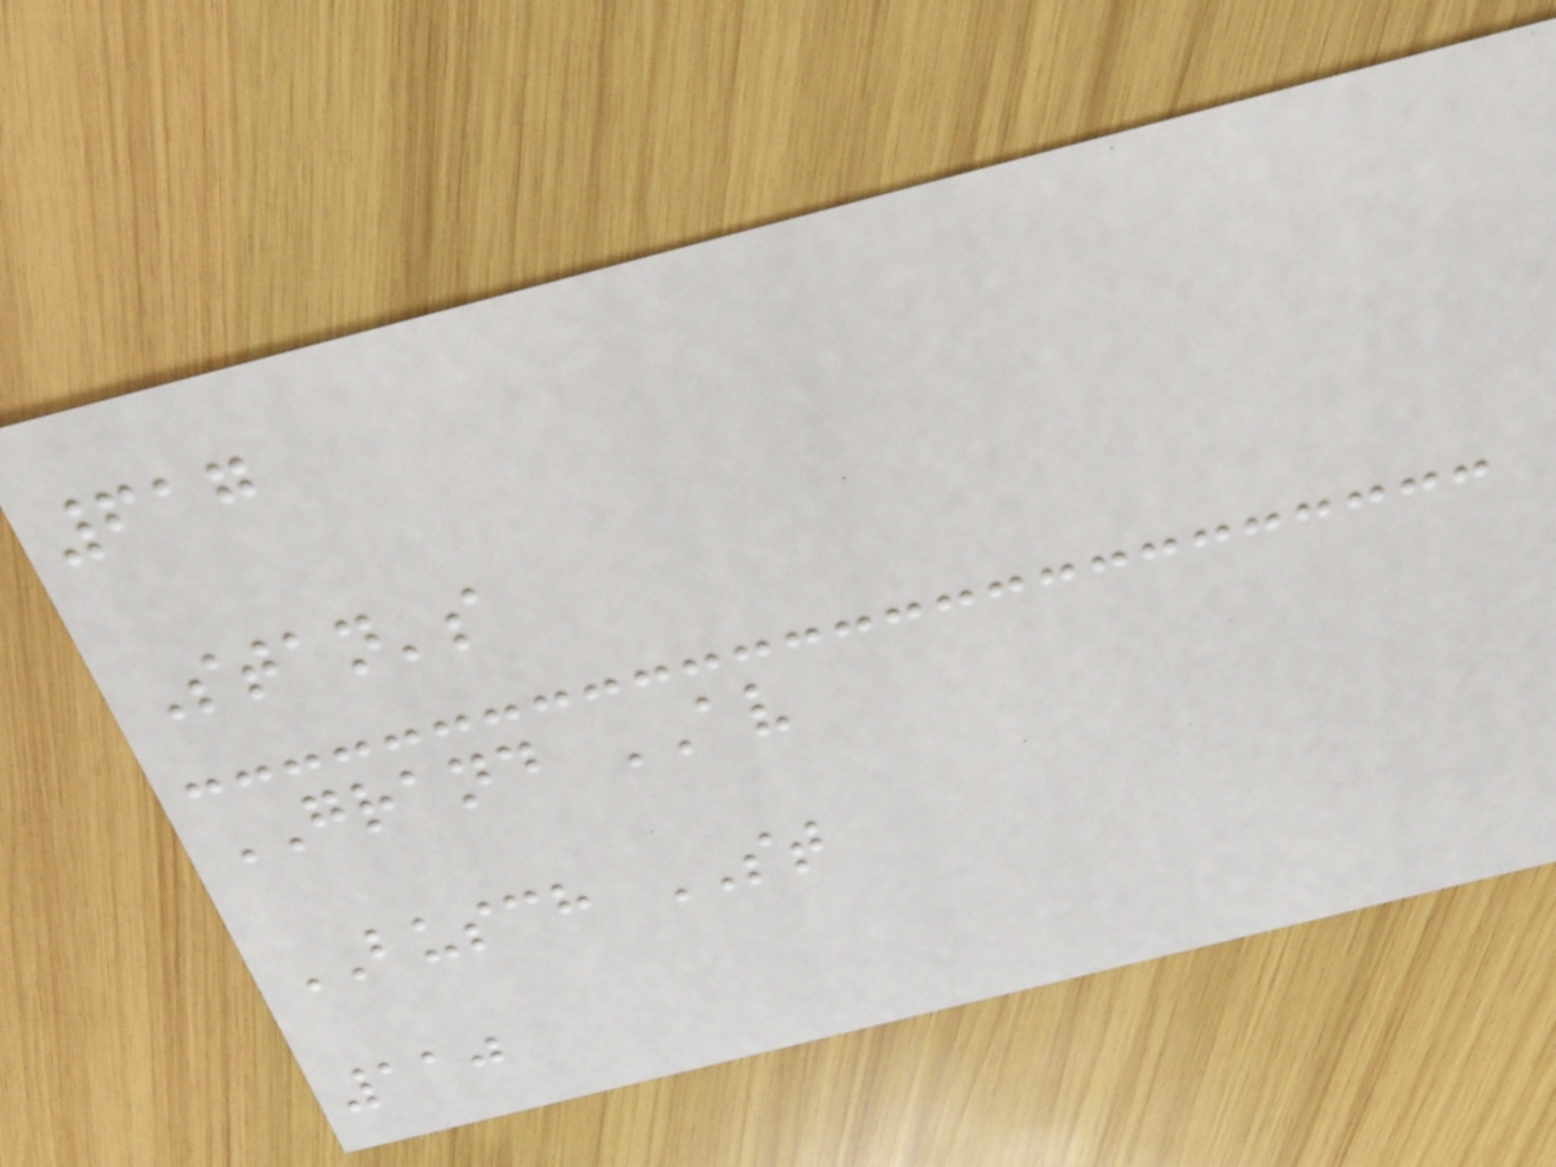617
Stan's
GRAND AV
BUSCH ST
110
